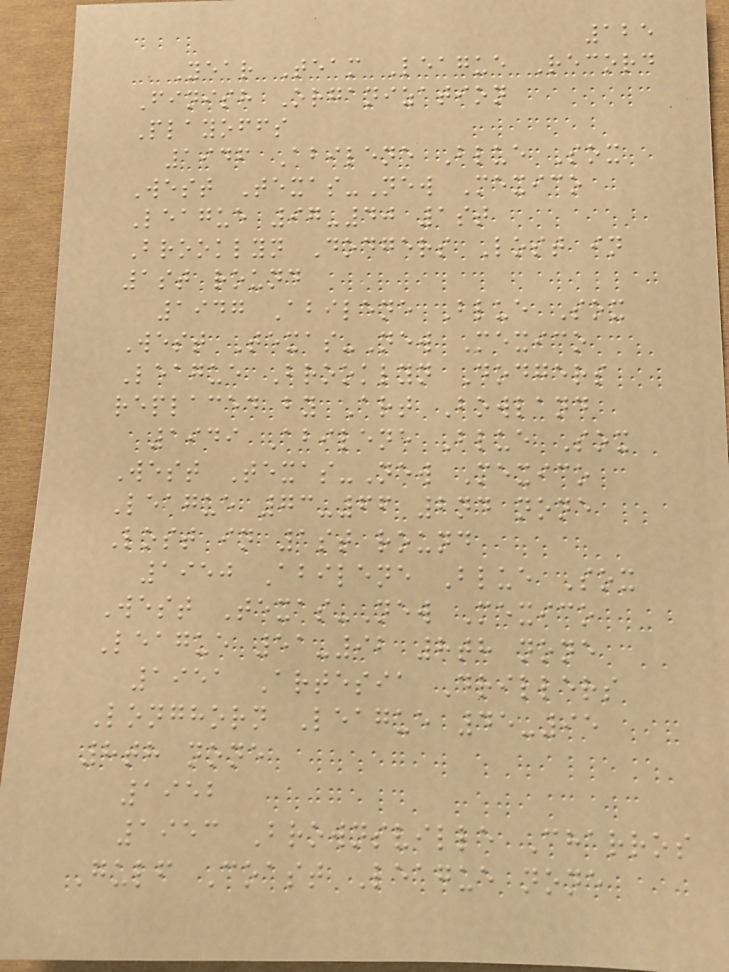125
Year Team League Record
Finish Organization
Playoffs
1946 Abilene Blue Sox
West Texas-New Mexico
League 97-40 1st
Brooklyn Dodgers Lost in
1st round
1947 Abilene Blue Sox
West Texas-New Mexico
League Brooklyn Dodgers
replaced by Art Bowland
1949 Abilene Blue Sox
West Texas-New Mexico
League 73-66 2nd none
Lost in 1st round
1950 Abilene Blue Sox
West Texas-New Mexico
League 51-92 8th none
1951 Artesia Drillers
Longhorn League 45-95
8th none
1952
1953 Brownsville Charros
Gulf Coast League none
